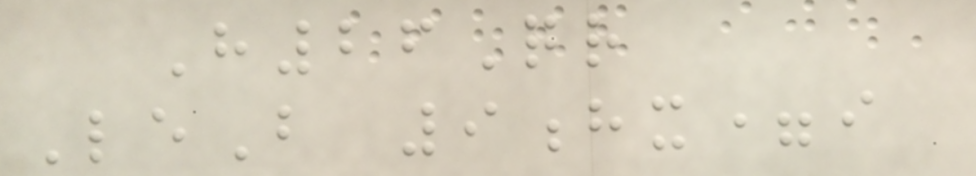H26Qr
LeB 9hx=i
